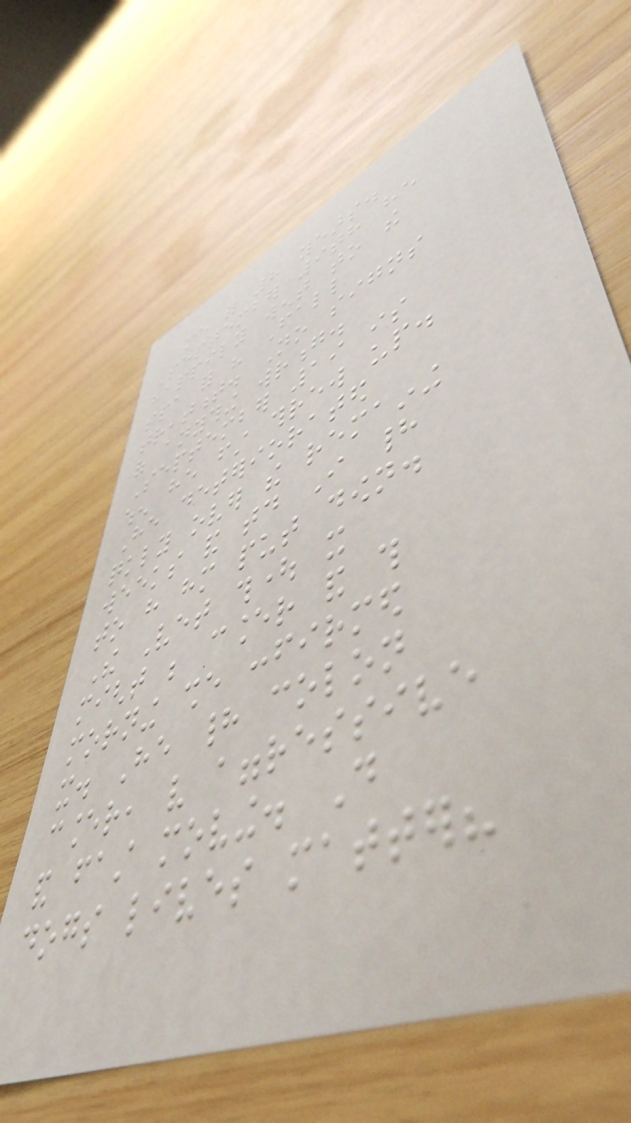me for 8 years.
September 9th he
happily went to the
spa for his Fall
treatment. No signs
of anything wrong.
September 19 is
when he first threw up.
He deteriorated
quickly over the remaining
weeks and today I had
to have him put down.
The Vet thought it
might be cancer and this
morning she confirmed
it. He had colon
cancer, very aggressive
and fast moving. Do
dogs lives matter?
